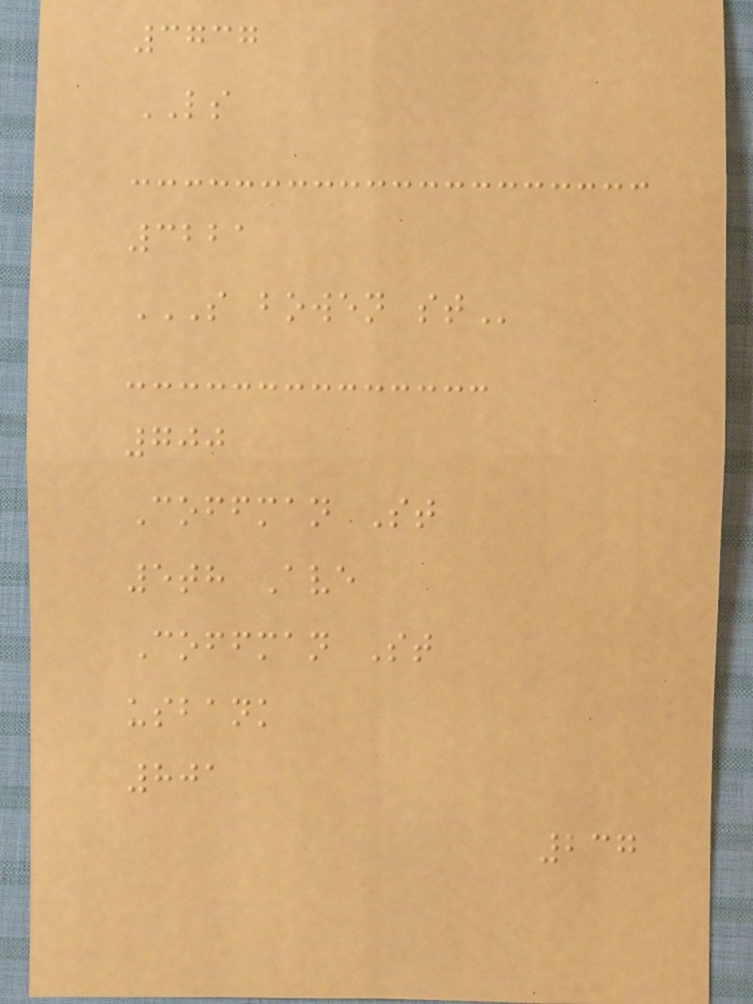3737
LS
3221
S BOWEN ST
700
Coffman St
5th Ave
Coffman St
usbank
801
237
